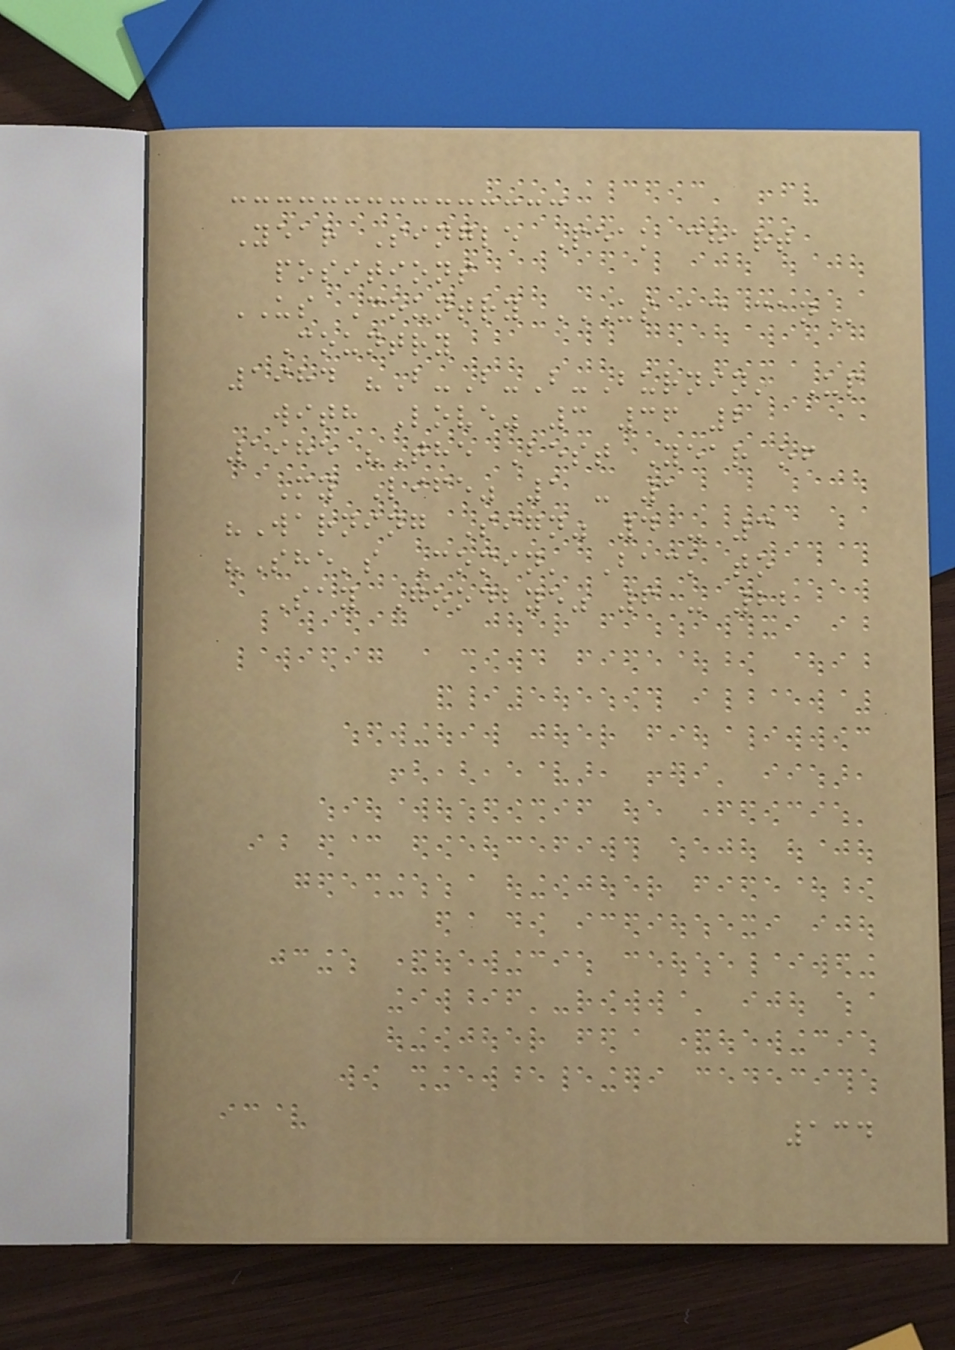Year Single Peak chart
positions
US Country US AC CAN
Country
1984 "B-B-B-Burnin' Up
with Love" 3 36 2
1985 "The Best Year of
My Life" 1 - 1
"Warning Sign" 4 - 3
"She's Comin' Back to
Say Goodbye" 6 - 22
134
